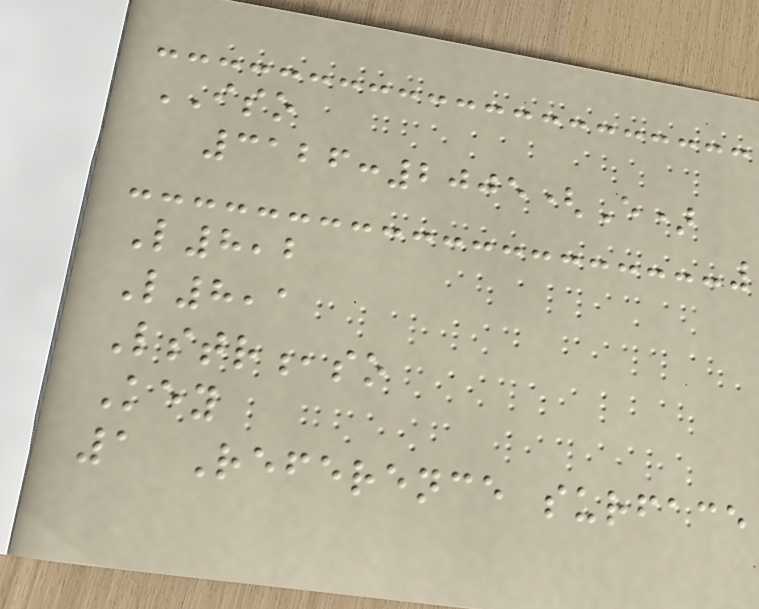ISO
3126:2005(E)
L8,2
L8,1
Lstr,so
Key
1 Reference surface
